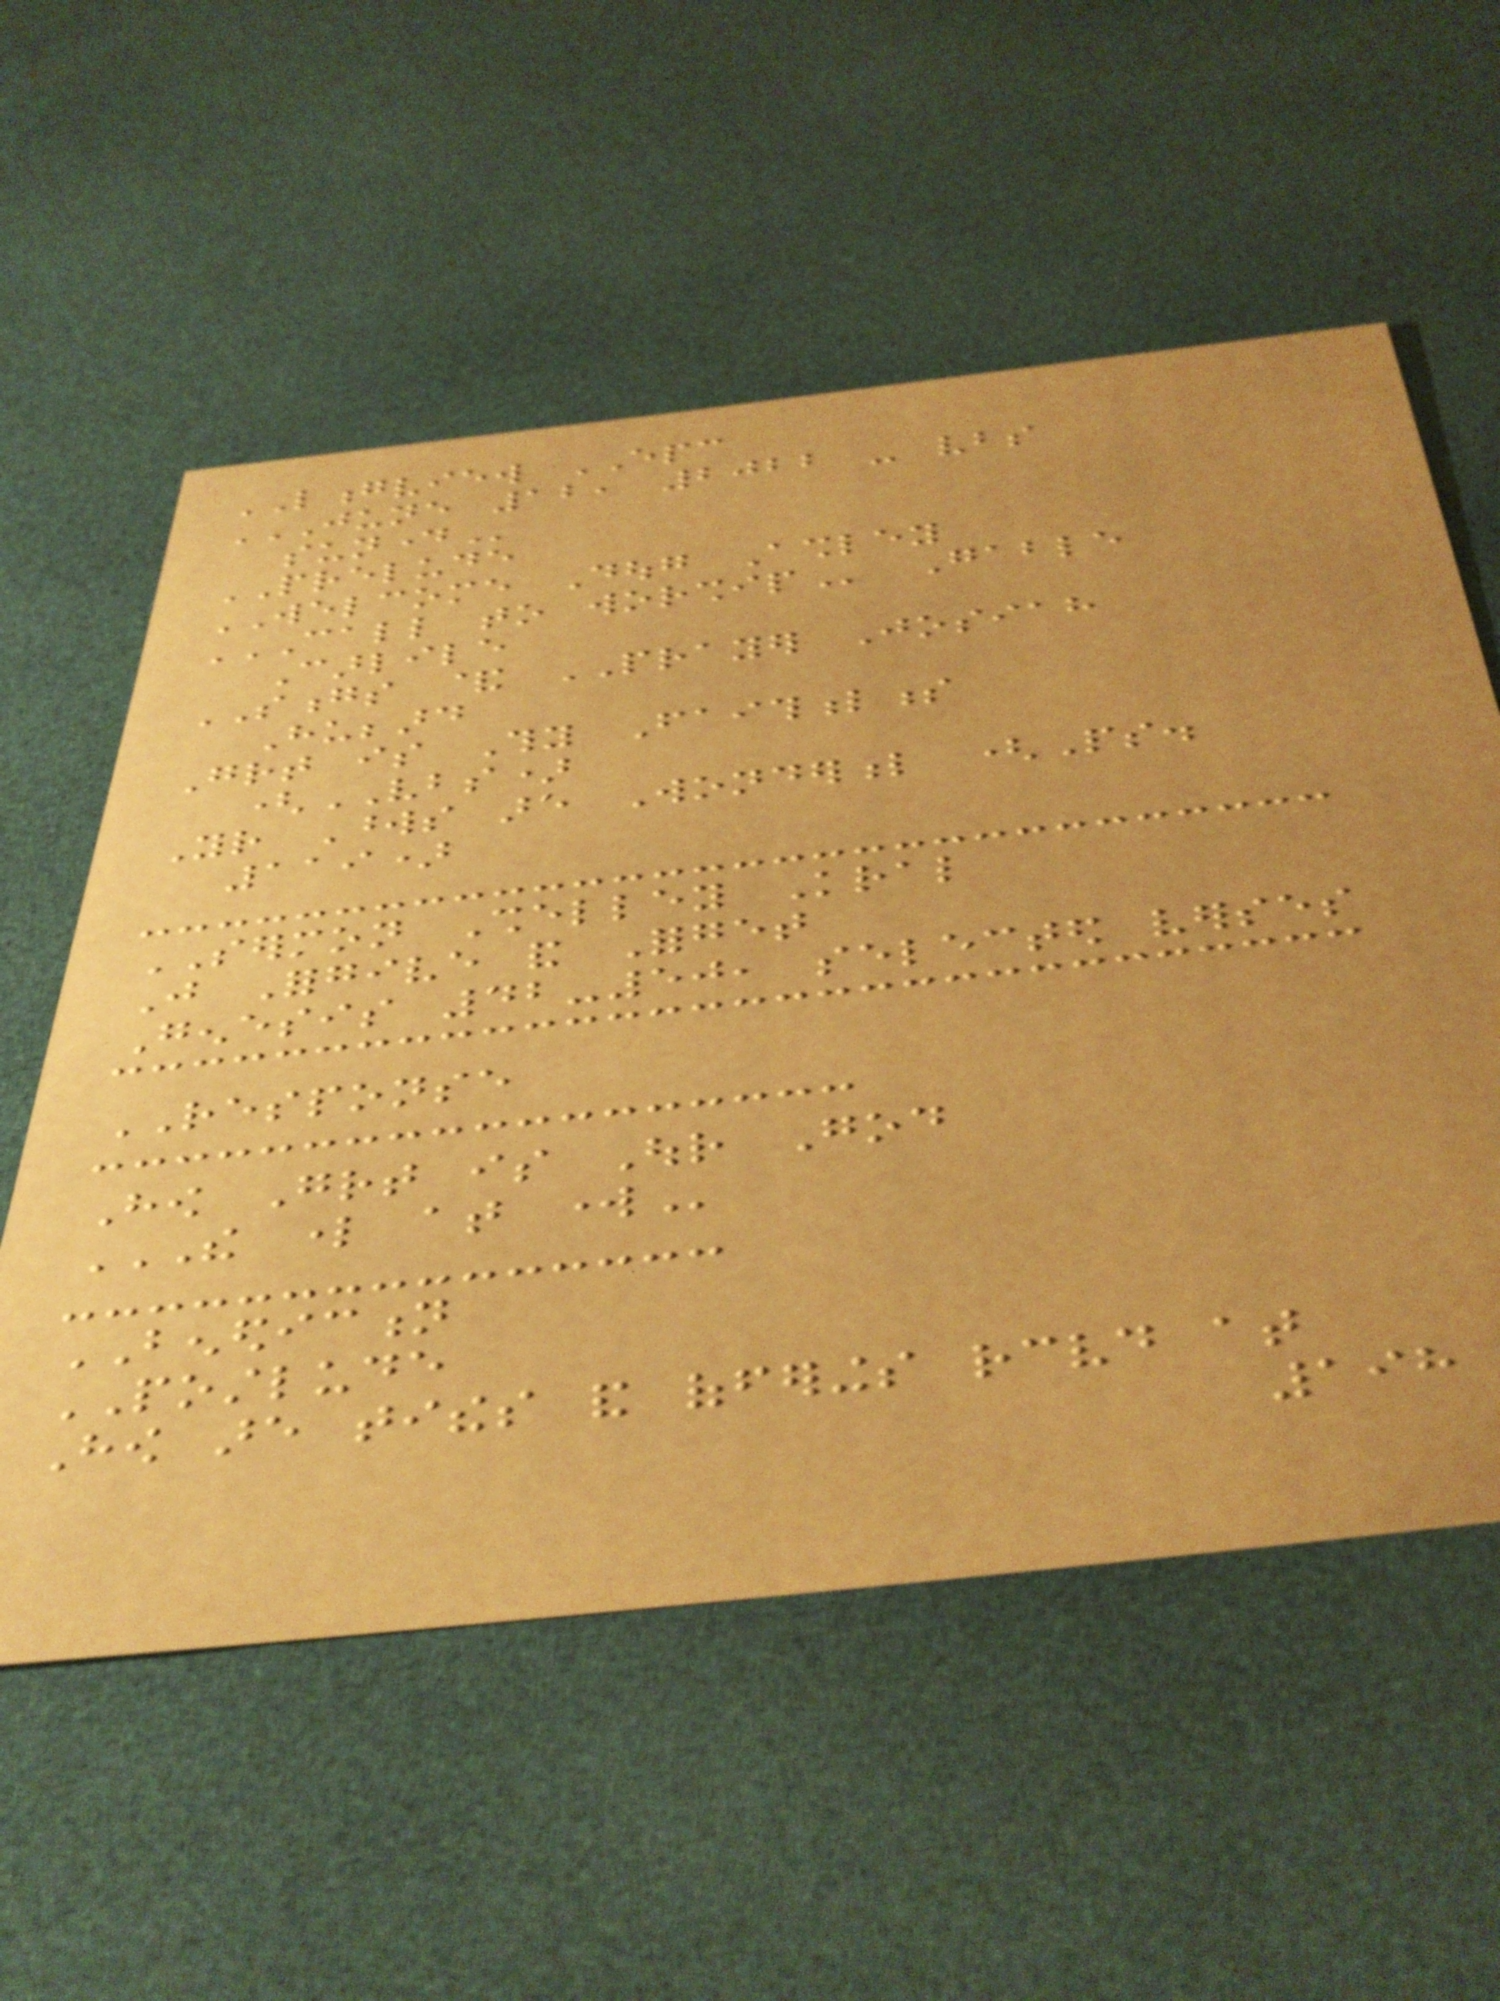LONGVIEW EPC
JUNE 12, 2022 - VBS
SUNDAY
PRELUDE
WELCOME Doug Ashley
CALL TO WORSHIP Gable
Carlile
SONGS & PRAYER Josiah
Hubbard
Great is Thy Faithfulness
(VBS)
Your Words are Wonderful (Ps.
119)
SERMON Shelley Kral
Just Forgive and Forget
Genesis 42-50, selected verses
RESPONSE
How Great is Our God
THE LORD AT WORK
BENEDICTION
POSTLUDE
How are tithes and offerings received at
198
